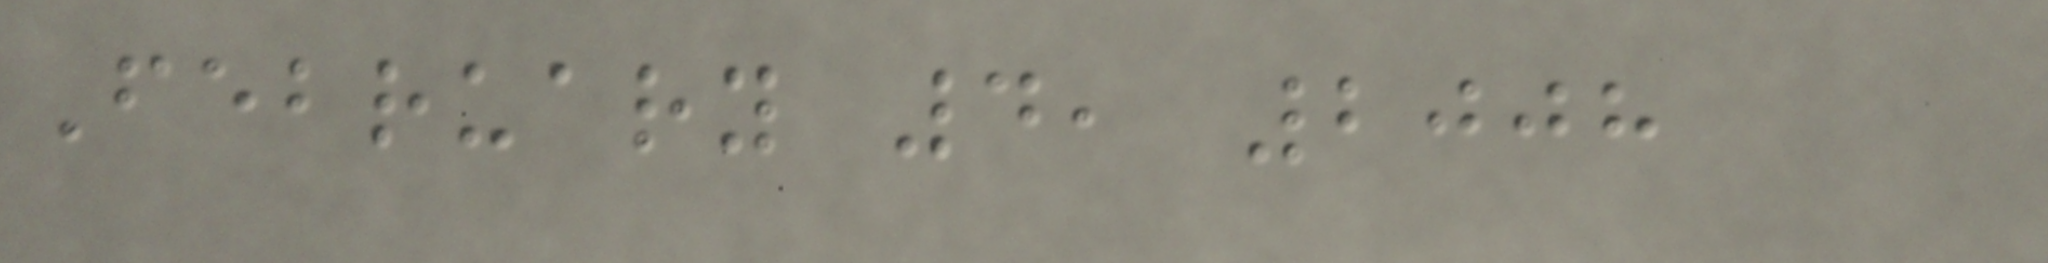February 4, 2008
